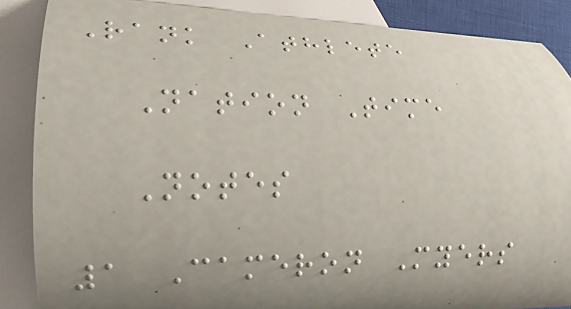Rank Athlete
Nation Time
Notes
1 Cameron Myers
